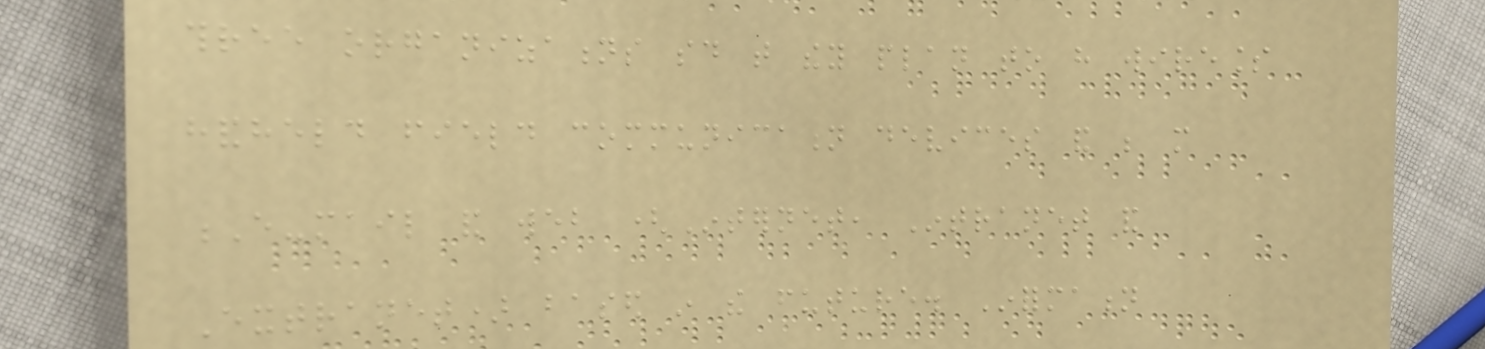three organizations said that they plan to have wireless
handheld field communication devices and be more
E-mail and web (Internet, Intranet and
Extranet) based in the future. Information
